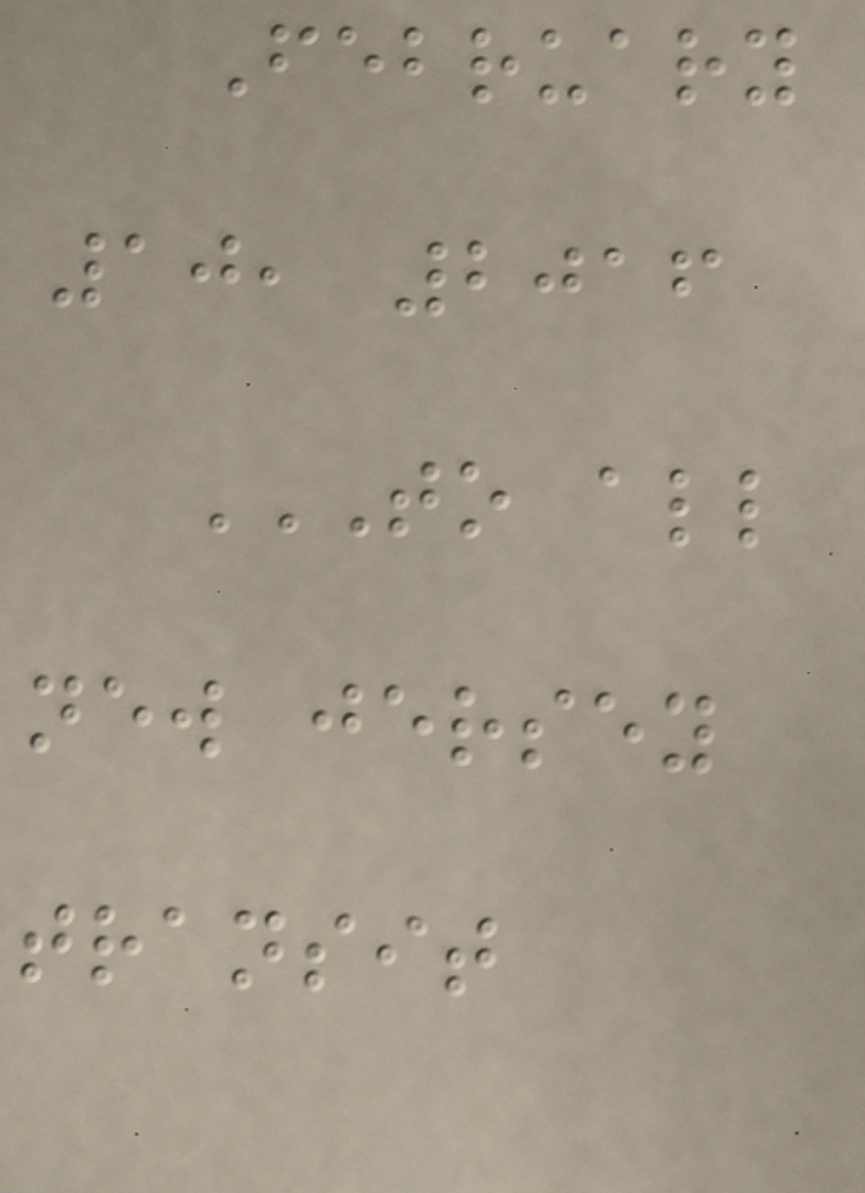February
10, 2016
TO ALL
NEW JERSEY
TRANSIT
